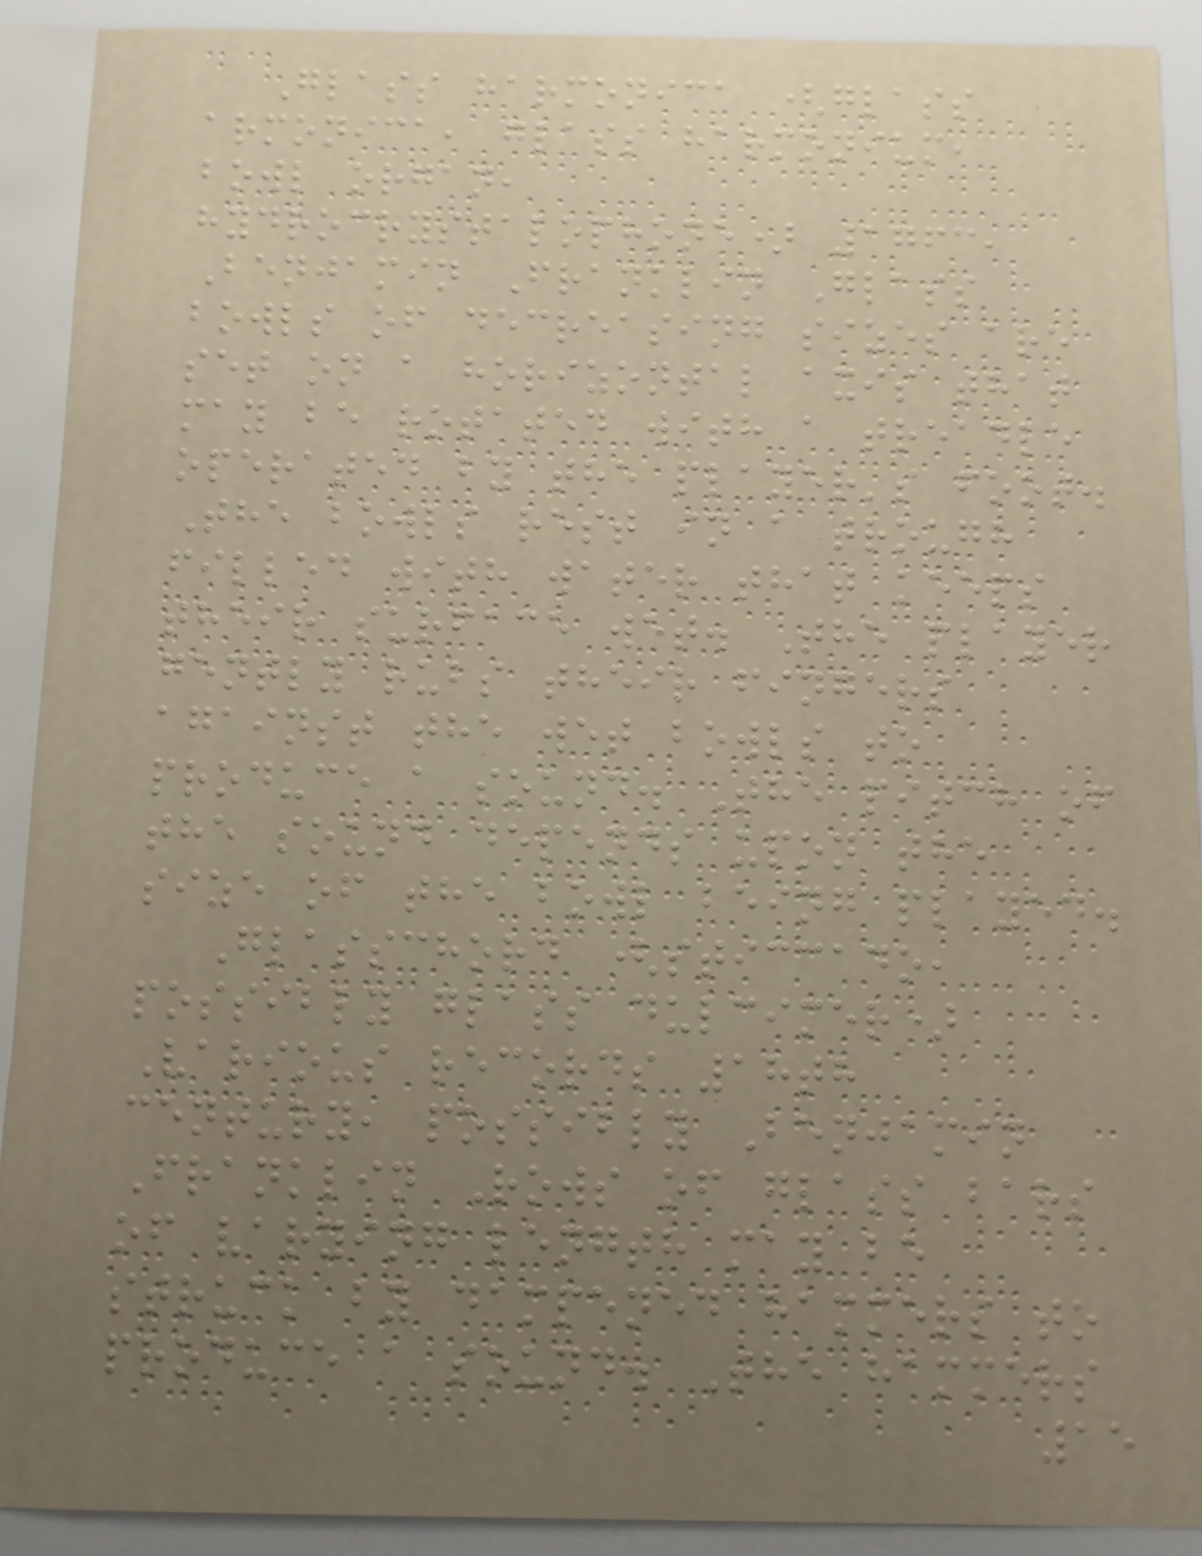Glass harmonica (glass
armonica, glass harmonium,
bowl organ,
hydrocrystalophone) 1763,
Benjamin Franklin Glass
bowls of decreasing sizes are
set on a horizontal axis that
may be rotated with a treadle
operated by the player's foot.
The bowls rest in a trough
filled with water that keeps
their surface wet. The player
gently rubs their fingers
against the wet bowls to
produce a sound. The pitch of
the sound depends upon the
size of the bowl being played.
Glasschord (sticcado,
possibly glass dulcimer)
Various records 18th
century, possibly Benjamin
Franklin Rows of glass bars
of varying length may be
struck by dampened hammers to
produce a sound. The hammers
15
